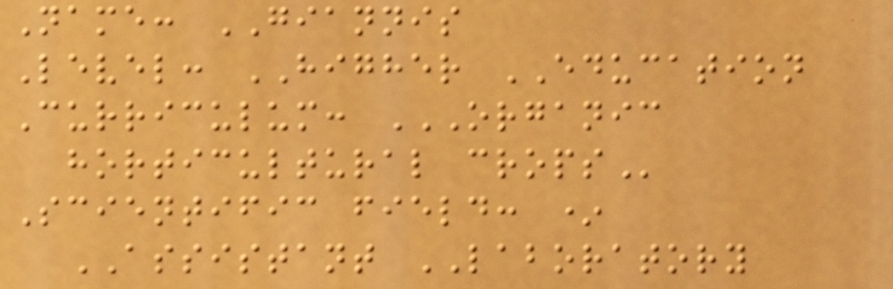Name: GIANNIS
Level: HIGHER EDUCATION
Curriculum: ORGANIC
HORTICULTURAL CROPS
Scientific field: *
ASSISTANT LABORATORY
